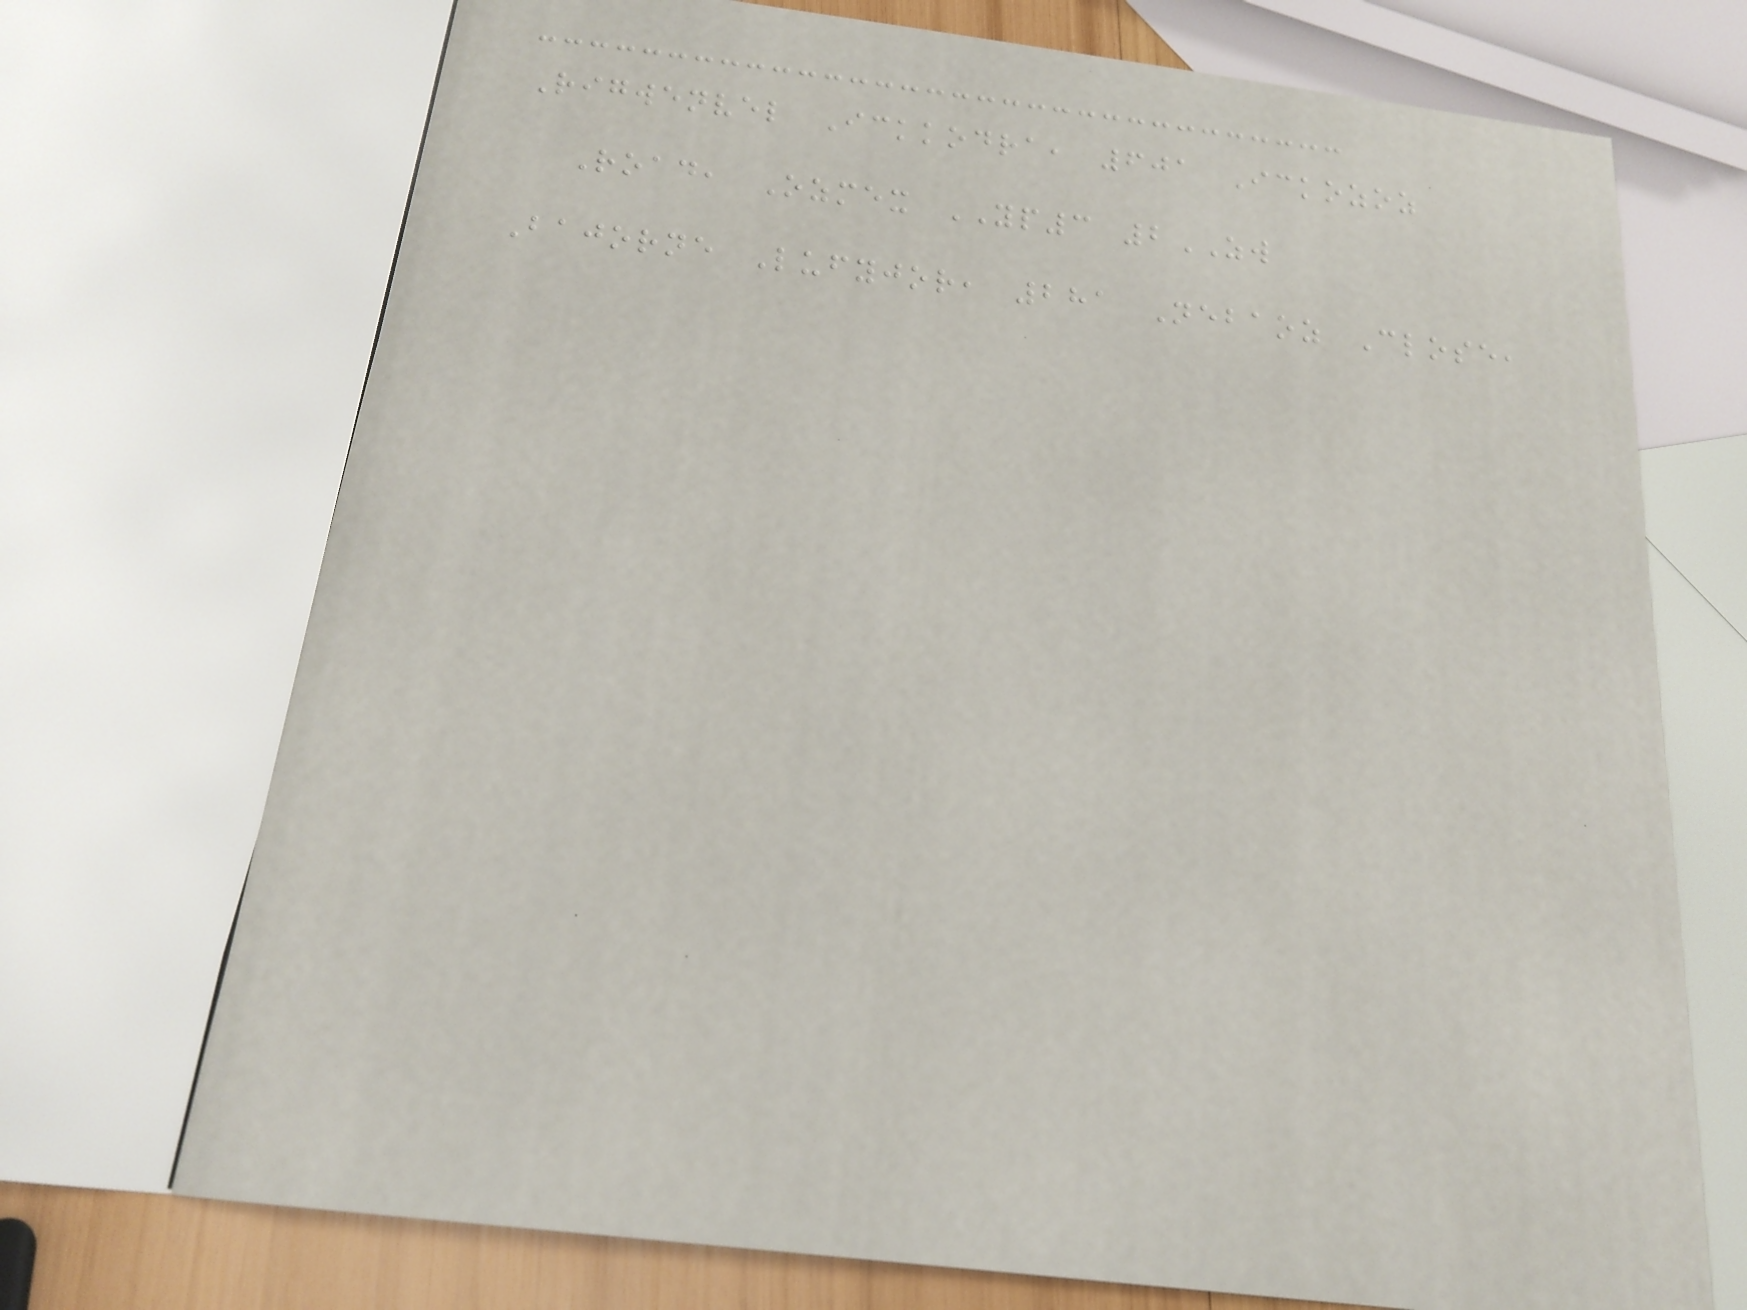Rigwenvel Ickkodra, 601 Ickozoz
Road, Ozmex YP3 2ZW
Bajorne Lufyjor, 281 Nebaoz Close,
